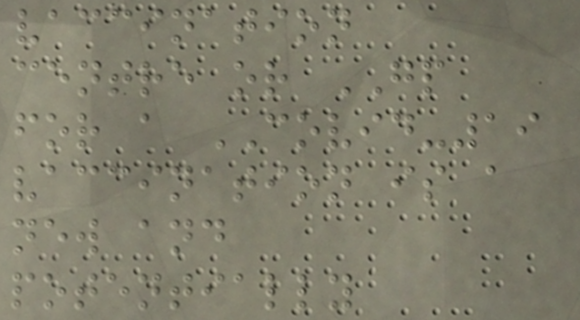vaccination
centre or GP
for a COVID-19
vaccination is a
new and
potentially
